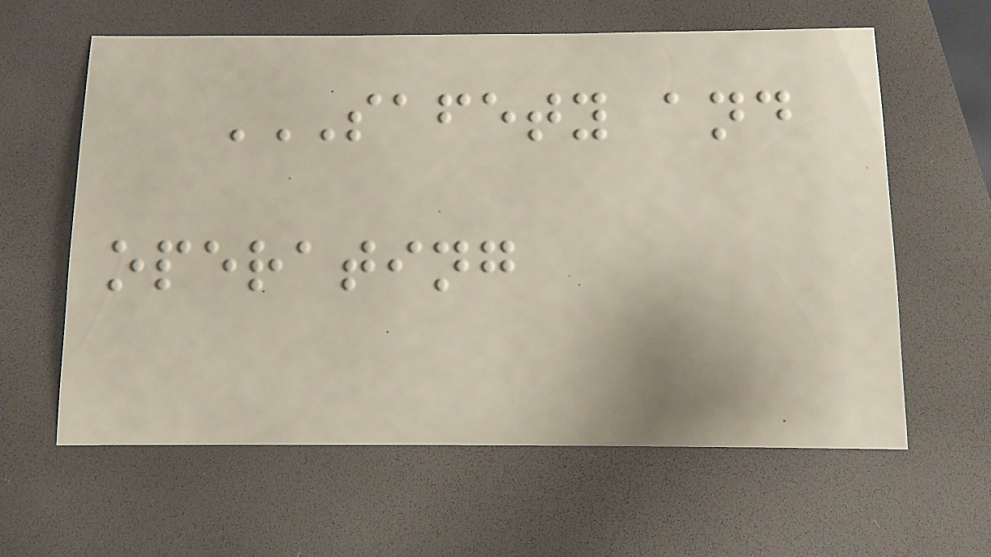SAFETY AND
OPERATING
